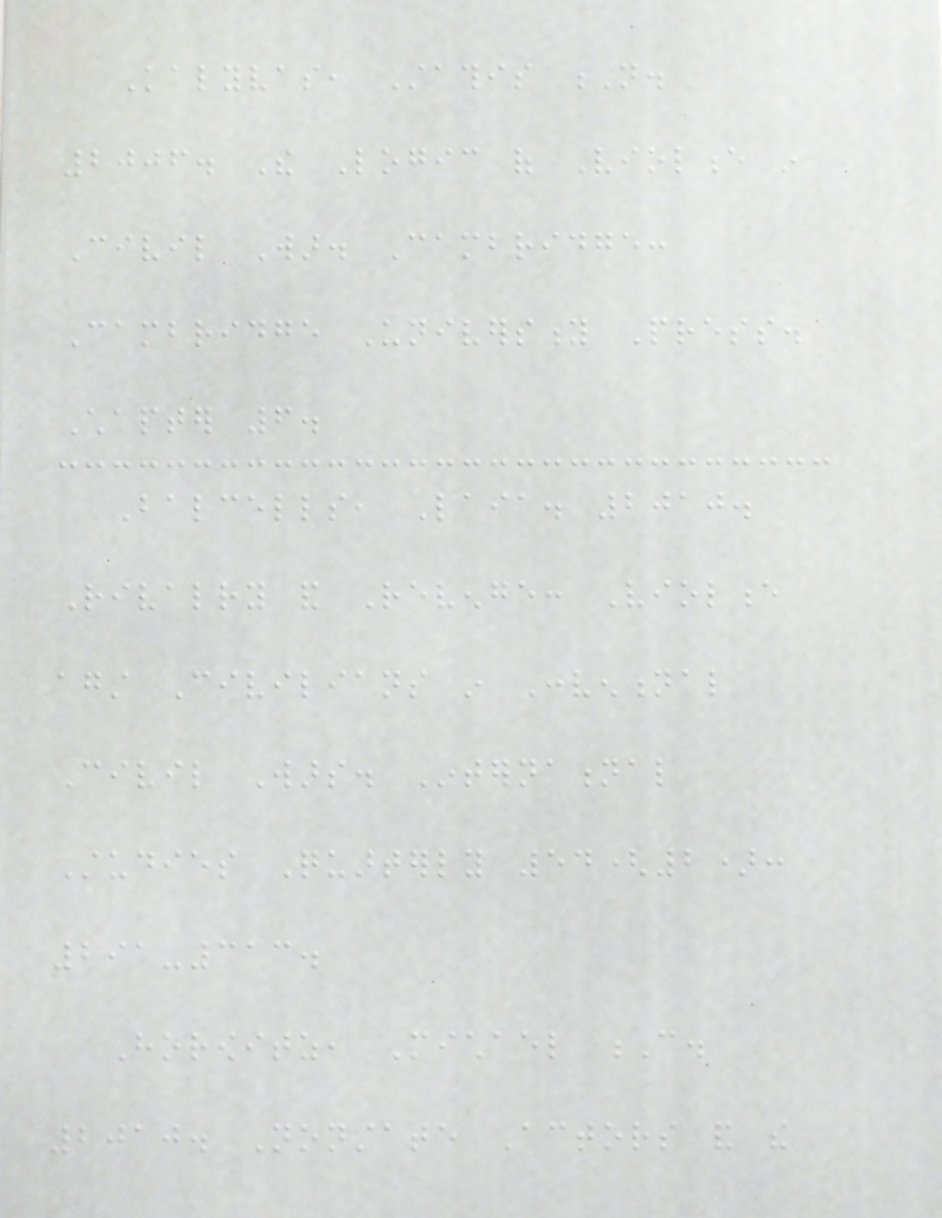Kalyvas, Stathis N.
2006. The Logic of Violence in
Civil War. Cambridge:
Cambridge University Press.
Chapter 6.
Balcells, Laia. 2010.
Rivalry and Revenge: Violence
against Civilians in Conventional
Civil Wars. International
Studies Quarterly 54(2):
291-313.
Horowitz, Michael C.
2010. Nonstate Actors and the
